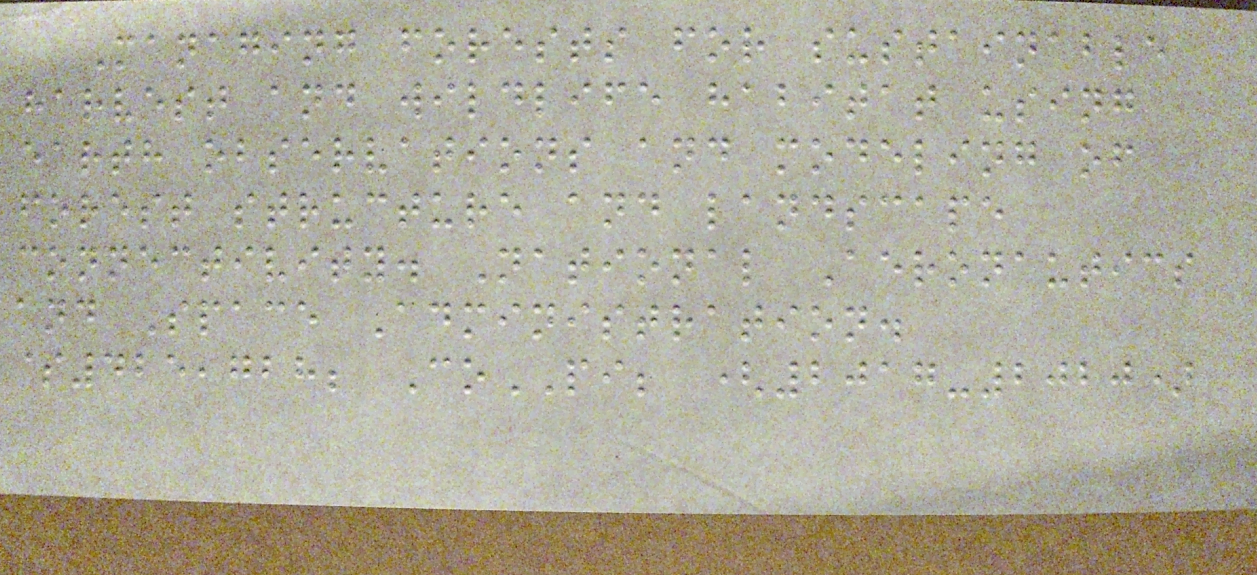Managing forests for sustainable
harvest and wildlife habitat using
earth observations and modeling of
forest structure and landscape
connectivity. National Aeronautics
and Space Administration.
$425,728; CoPI; (2017-2020)
